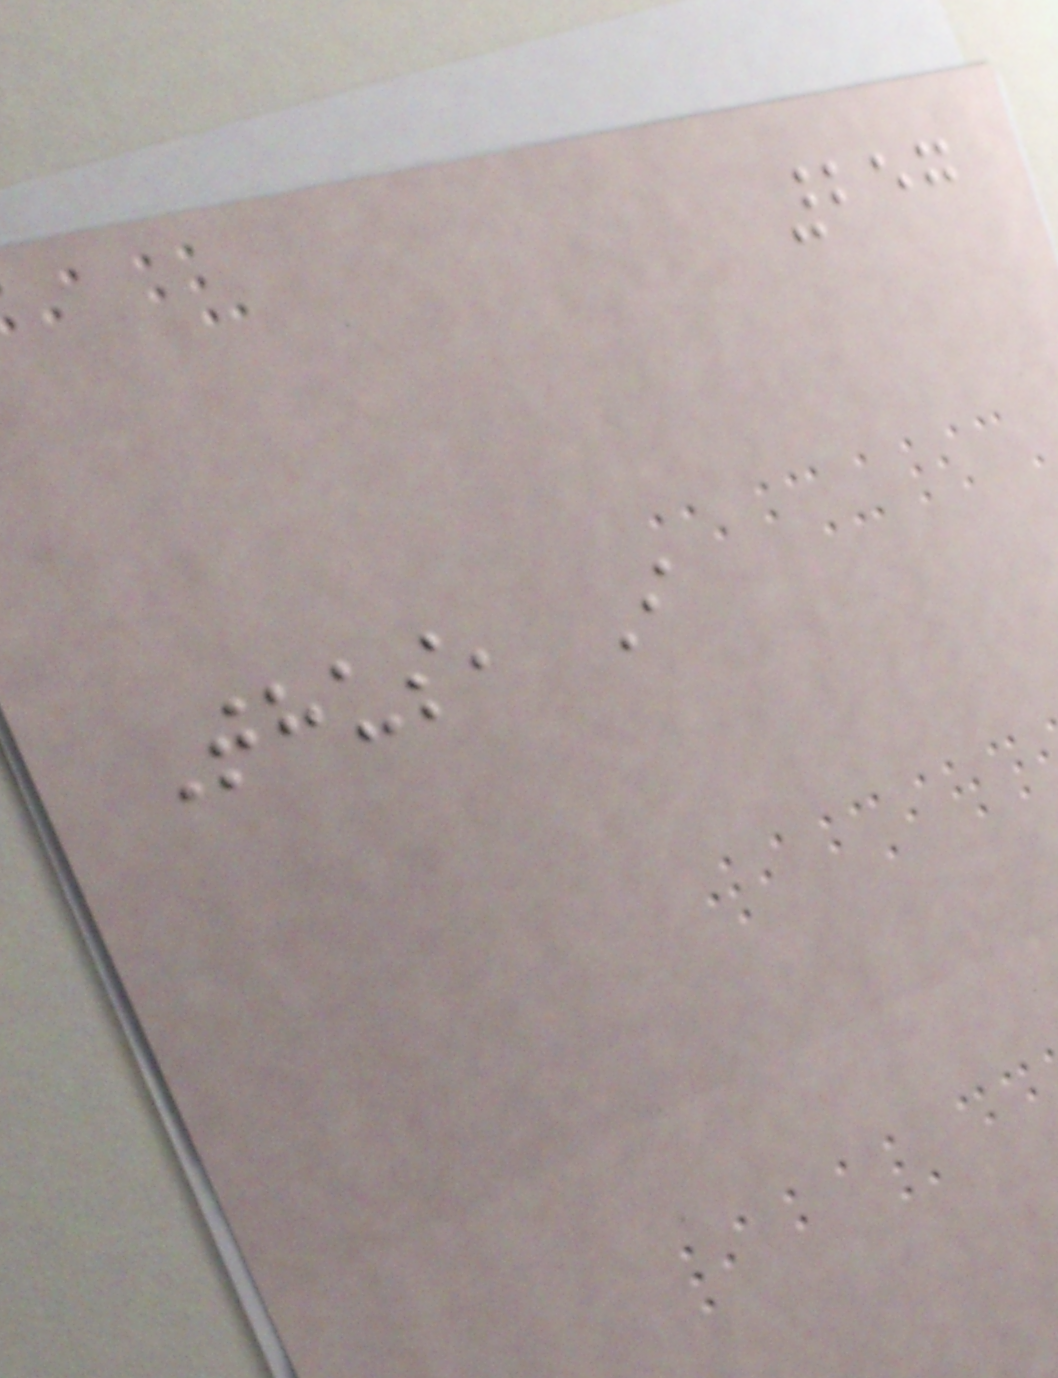257
Thus, I
